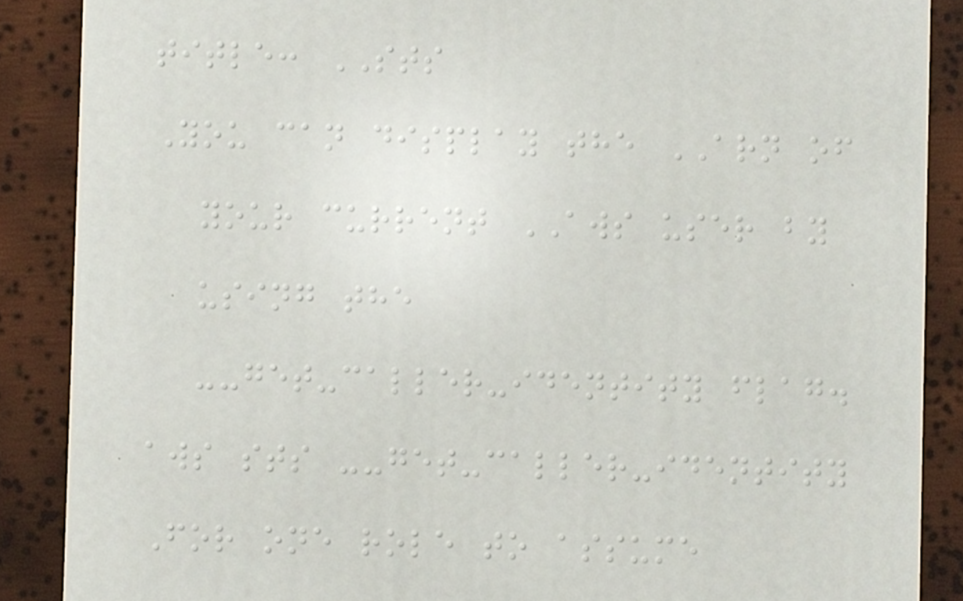title: STS
You can display the ARN of
your current AWS user by
using the
--get-caller-identity flag.
aws sts --get-caller-identity
For one role to assume
